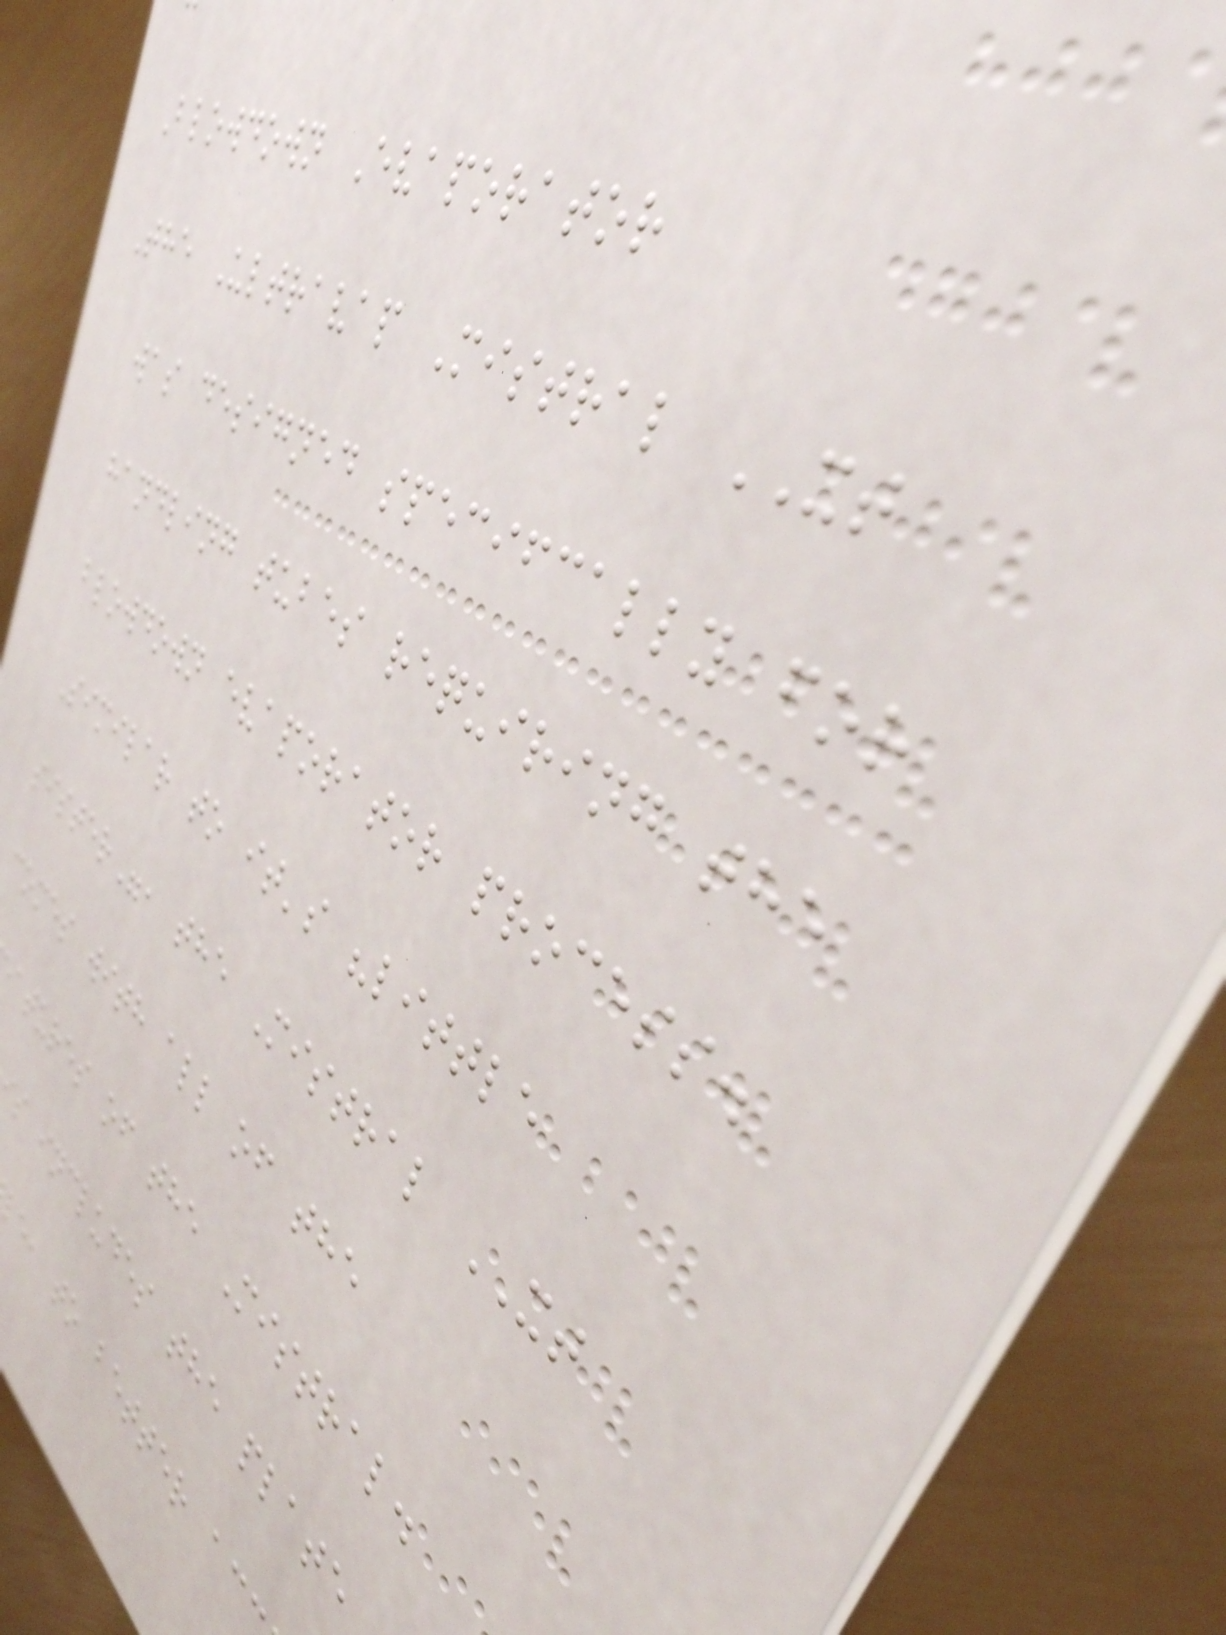Blowdown Evaporator
The Ultravap Mistral XT
was designed specifcally for
handling tubes requiring the
blowdown evaporator process.
Similar to it's "little
sister", the Mistral XT
comes with all of the
atures of the Mistral.
s includes the plate
le, to better ac
